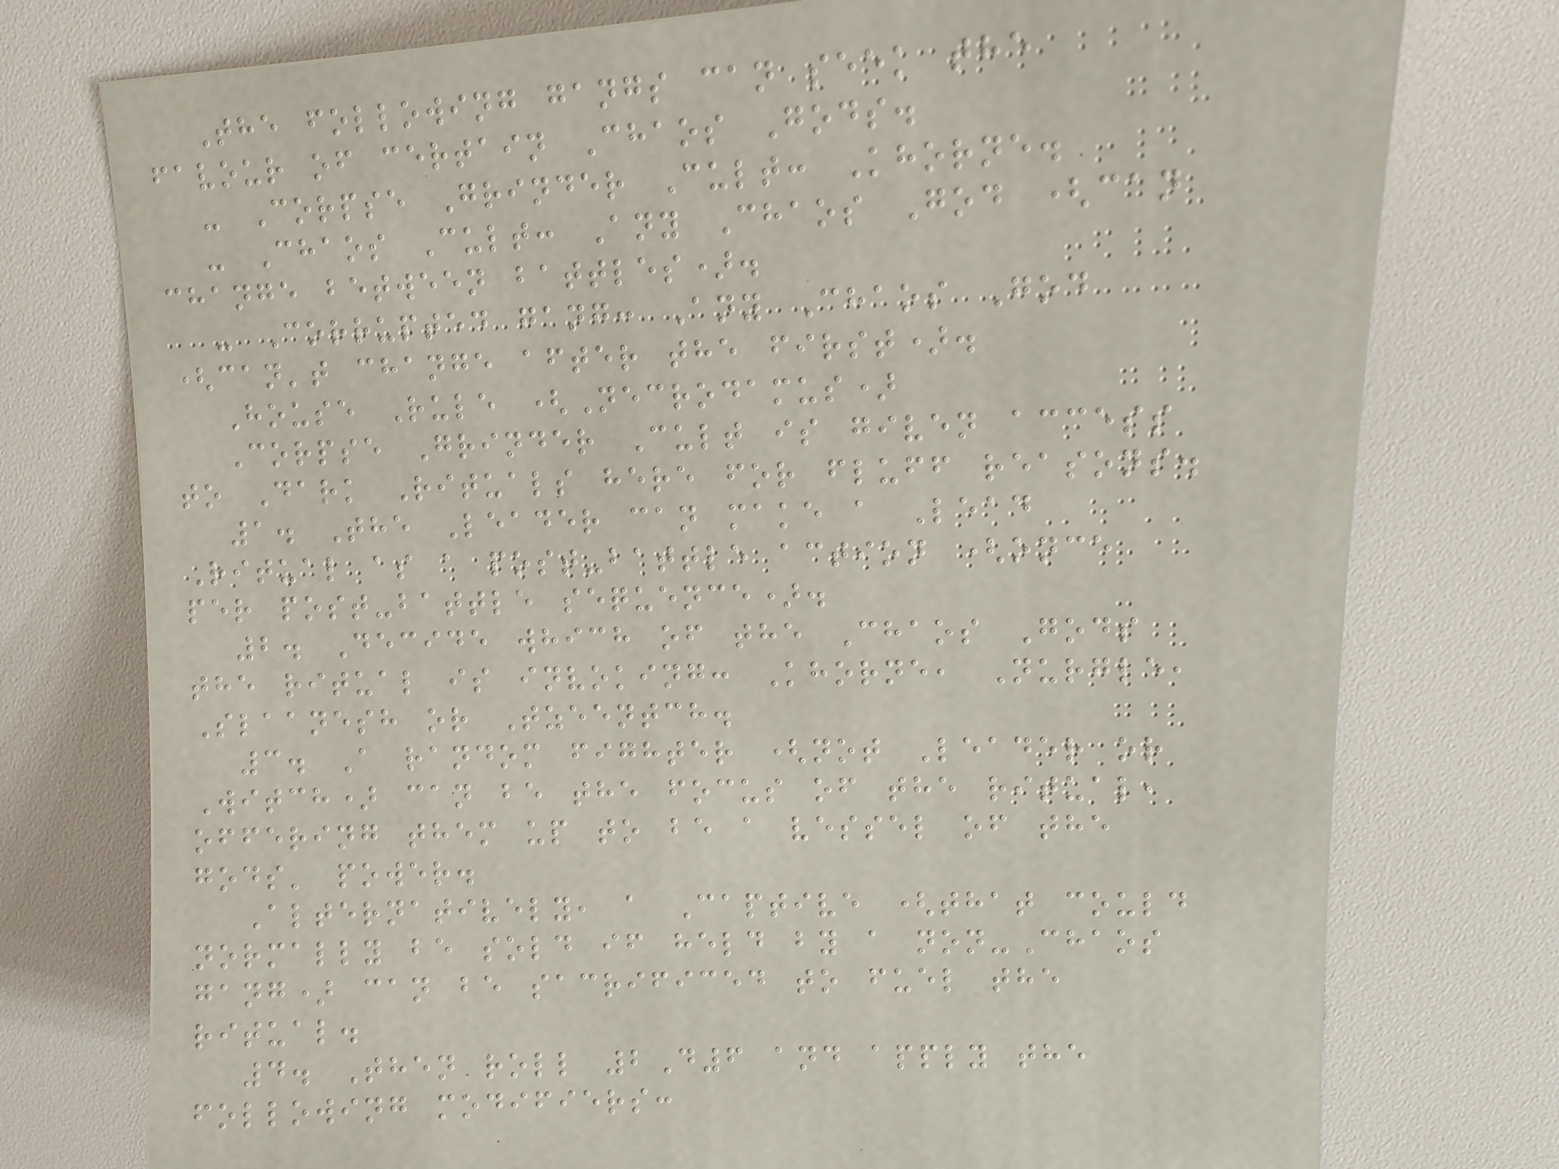The following gangs can seek the
favour of certain Chaos Gods.
- Corpse Grinder Cult: Khorne.
- Chaos Cult: Any Chaos God (can
change between battles).
- Corrupted gang: Any Chaos God
(can't change after the first).
House Rule (Necrodamus)
Corpse Grinder Cult is given access
to Dark Rituals here for fluff reasons.
1. The Leader can make a Lead
Ritual as a post-battle action (once
per post-battle sequence).
2. Decide which of the Chaos Gods
the ritual is invoking: Khorne, Nurgle,
Slaanesh or Tzeentch.
3. A random fighter (not Leader or
Witch) can be the focus of the ritual,
offering them up to be a vessel of the
gods' power.
Alternatively, a Captive (that could
normally be sold if held by a non-Chaos
gang) can be sacrificed to fuel the
ritual.
4. Then roll 2D6 and apply the
following modifiers:
